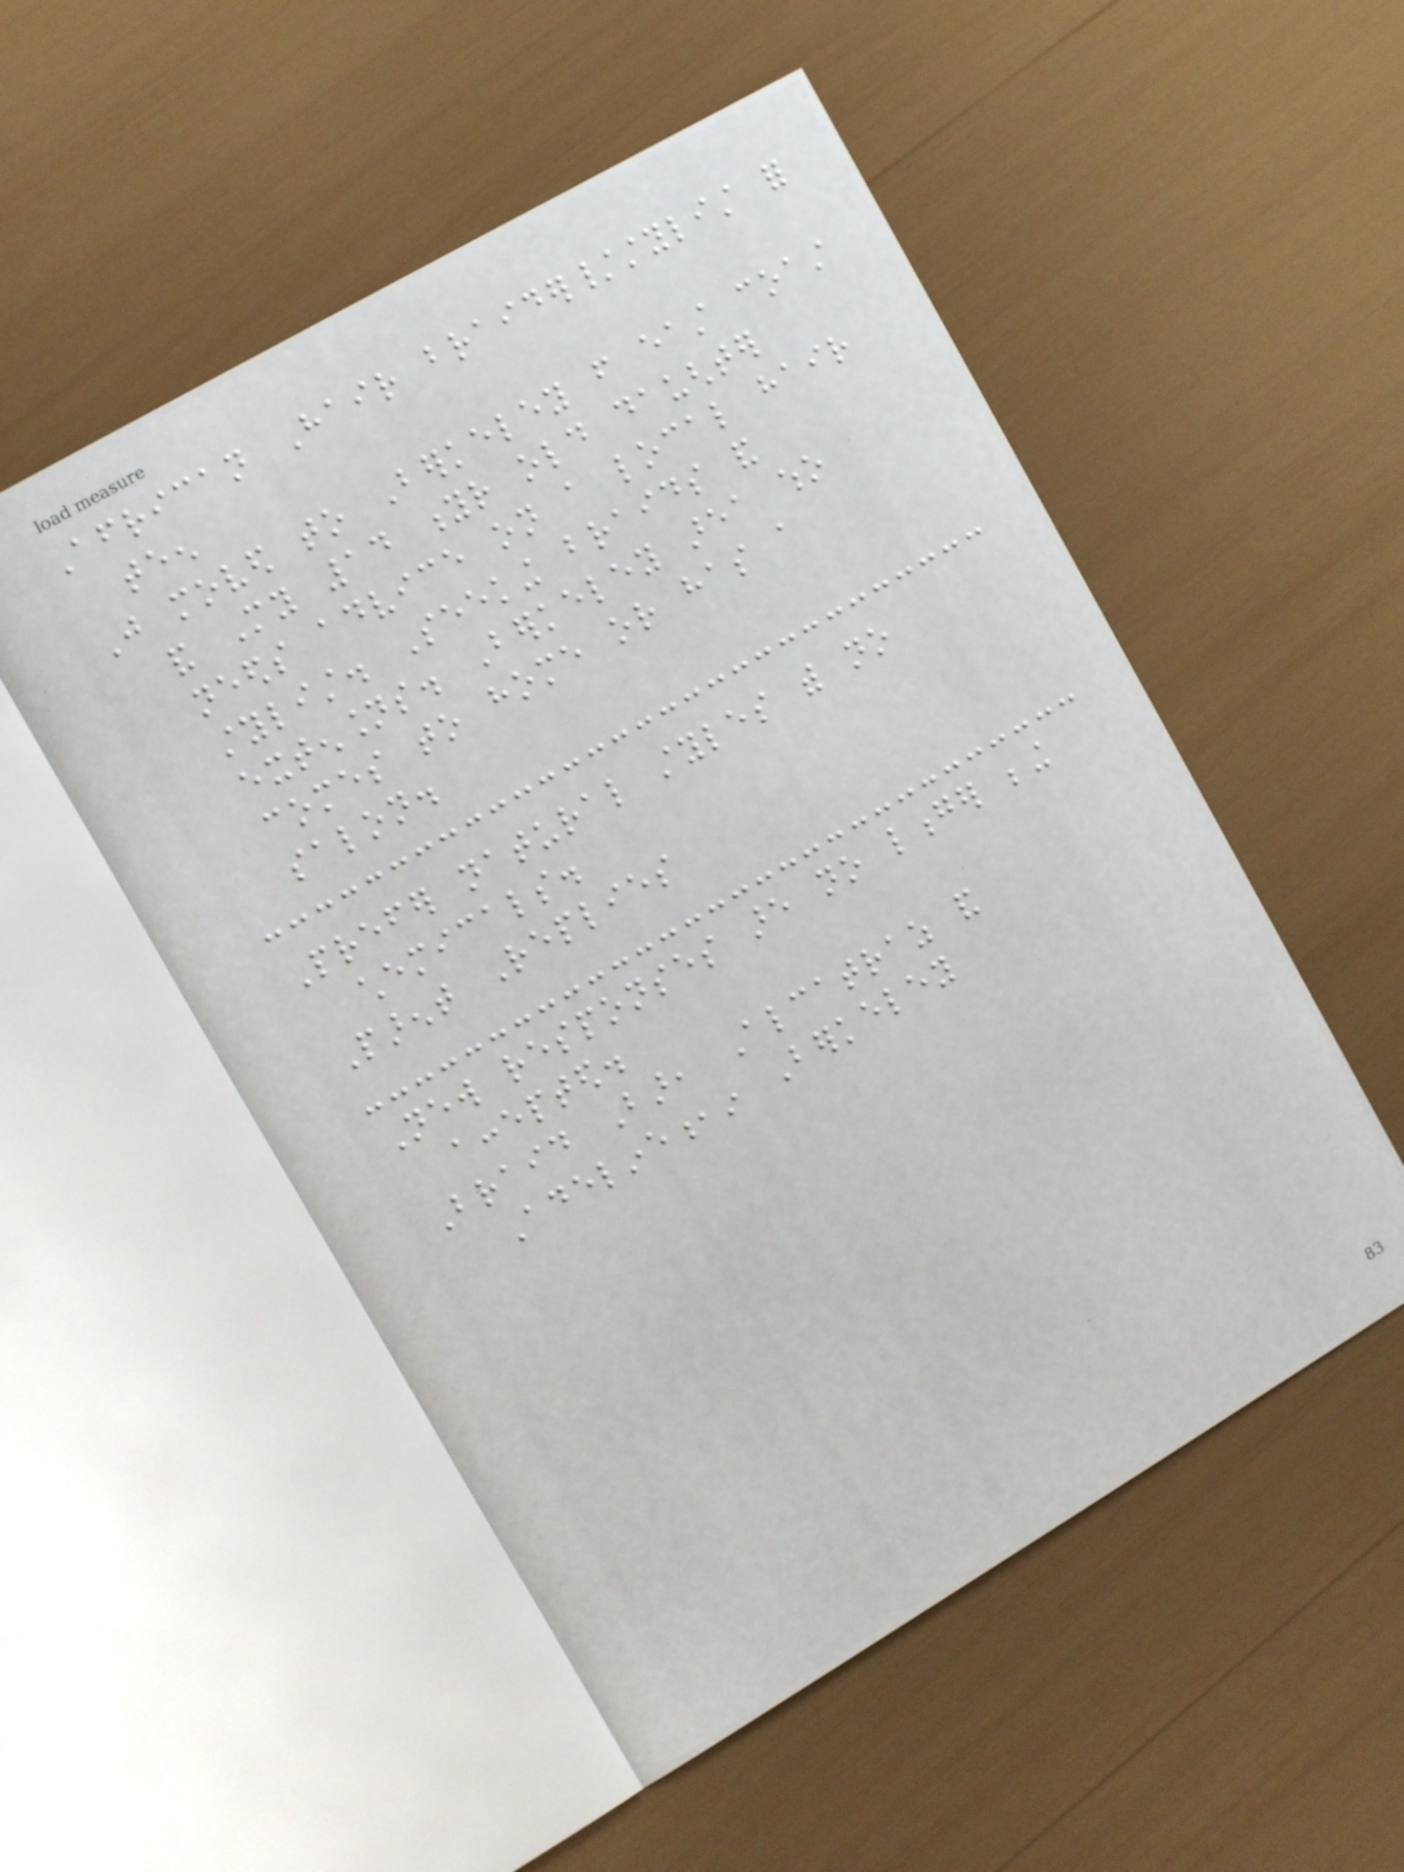African Hair braider/stylist for
teen
Just moved to Berkeley from east coast
and My 14 yr old daughter
needs advice on a local hair
stylist. Seeking braids and
extensions. Berkeley area who
comes to home or has a
salon.
Prefer natural styles with no
chemicals.
Parent Replies
New responses are no longer being
accepted.
Braid Bar, Alcatraz and
Adeline,in Berkeley
